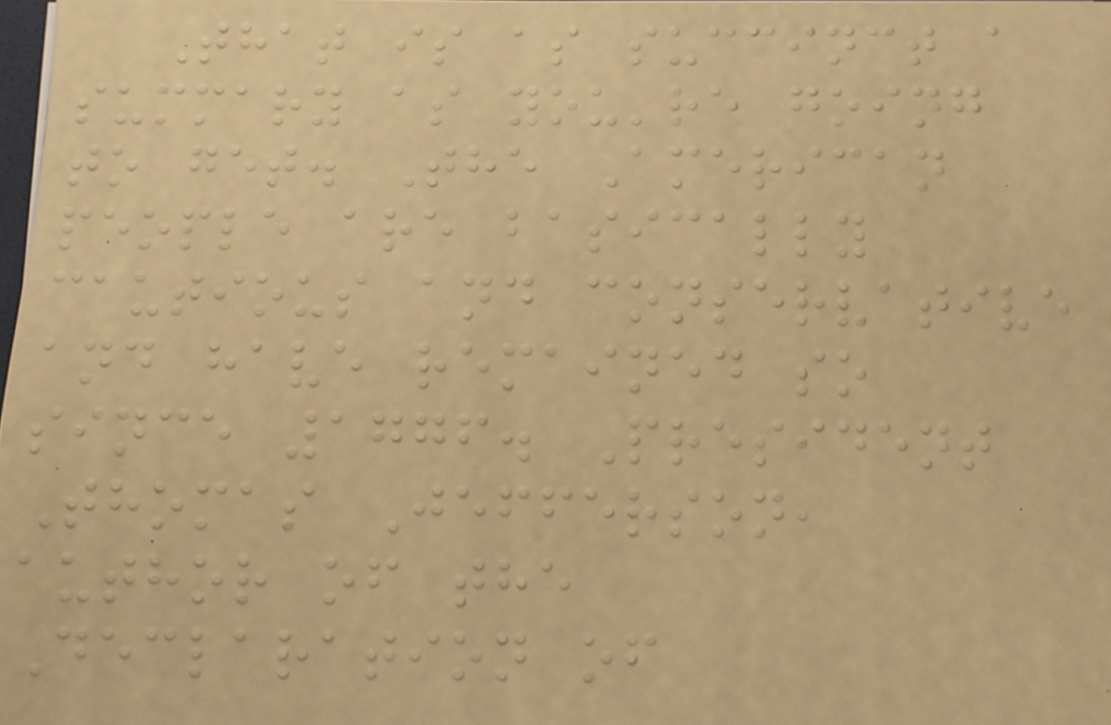That is as succinct a
summary as you're going
to get. The American
people are basically
cautious and conservative
and have remained so
since 1776. President
Thomas Jefferson,
author of the
Declaration of
